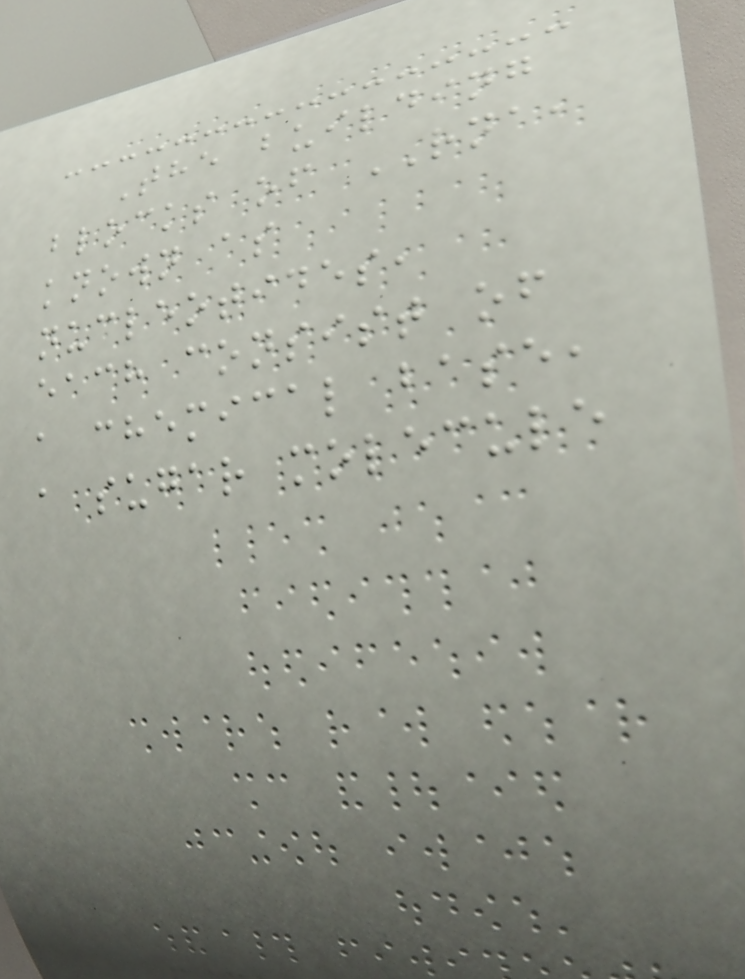The building
blocks of RNA,
known as
nucleotides,
each consist of
a chemical base,
a sugar molecule
